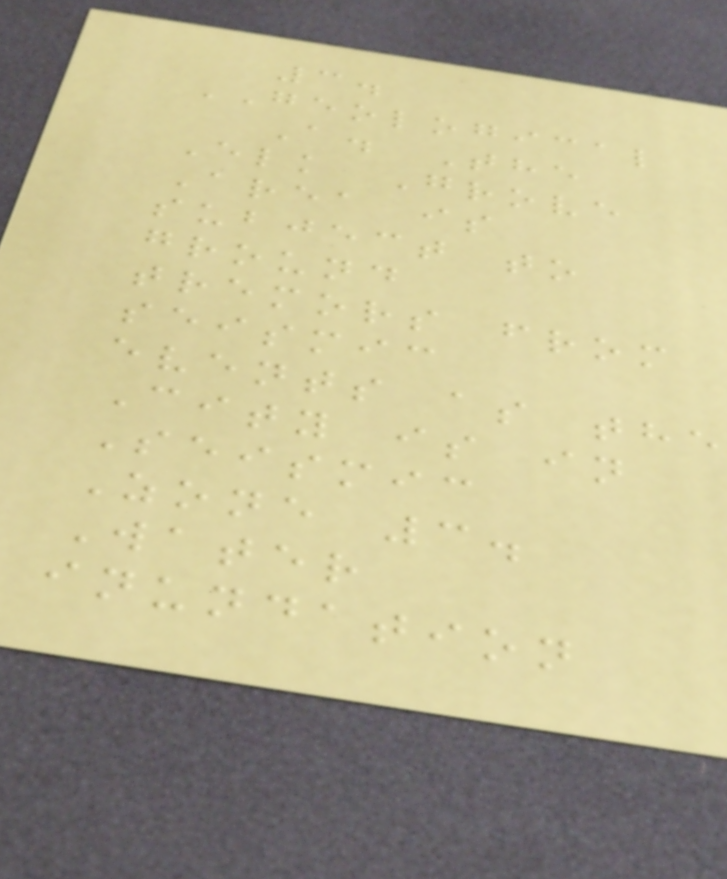3.
GEOLOGICAL
A. The
Elk Grove
Area is
subject to
ground
tremors from
seismic
events as the
City is in
Seismic
Zone 3.
Water
inundation
